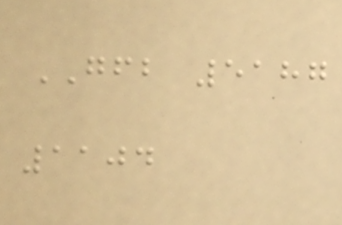GFB 5187
1104
